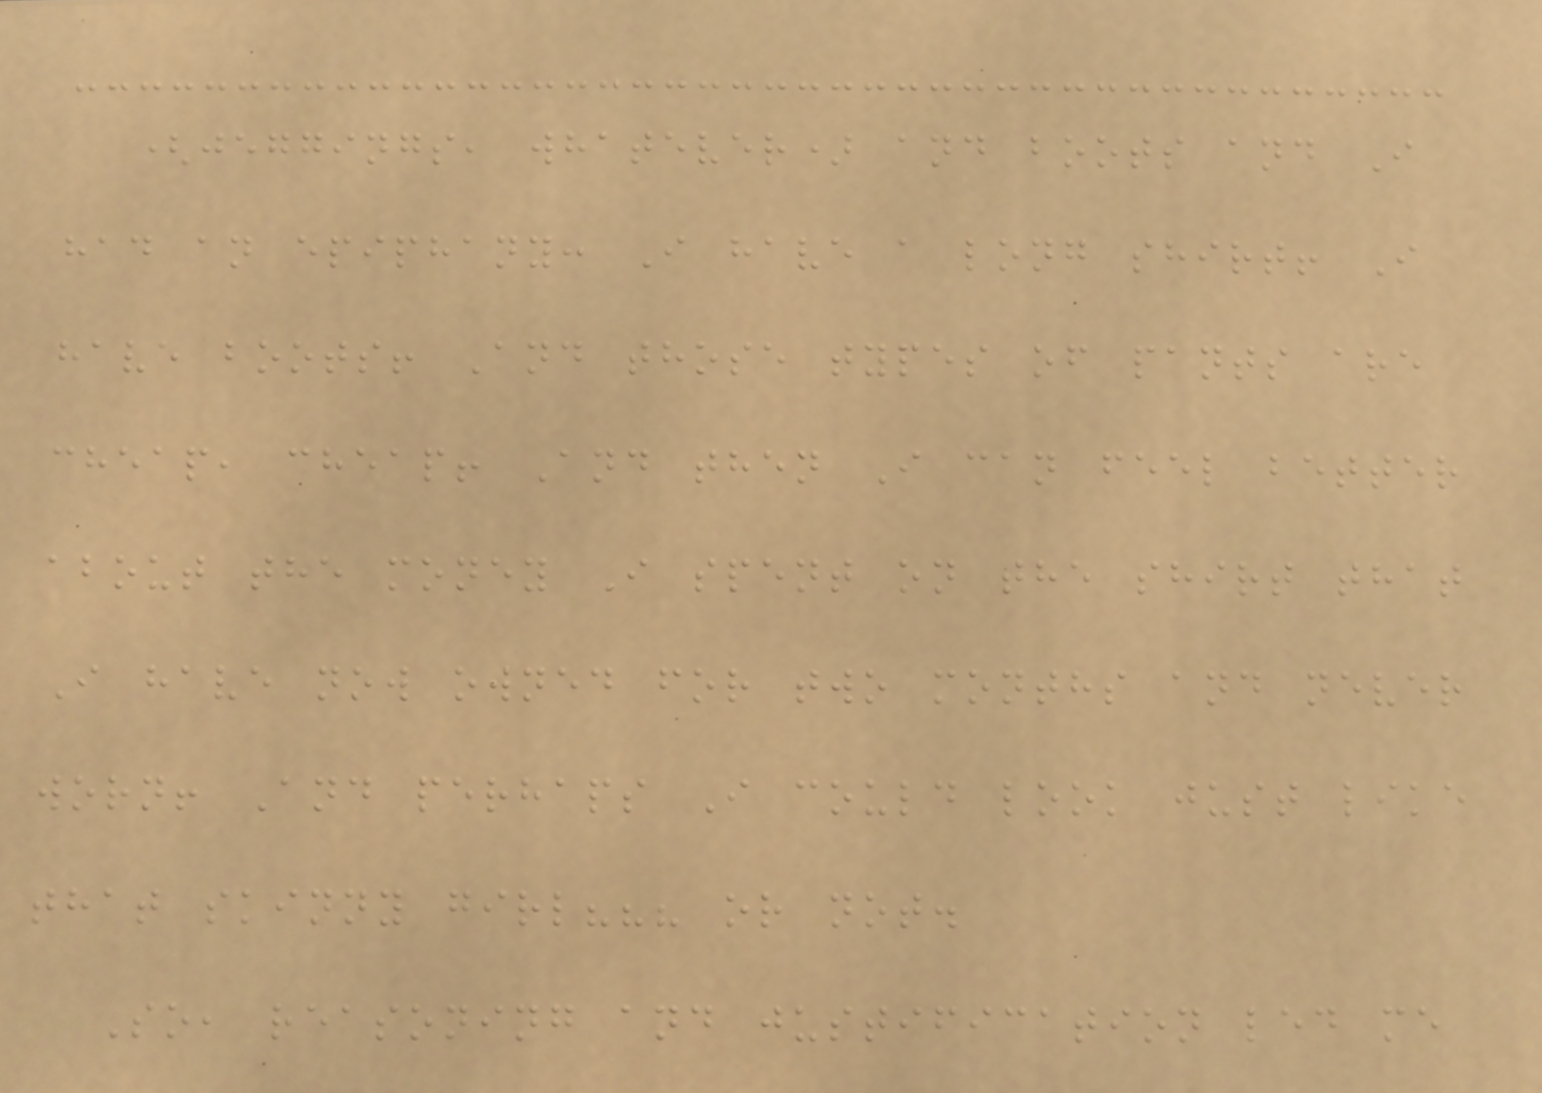(jeggings, whatever) and boots and I
had an epiphany: I have a long shirt! I
have boots! And those types of pants are
cheap, cheap! And then I can feel better
about the money I spent on the shirt that
I have now owned for two months and never
worn! And perhaps I could look just like
that skinny girl??? or not.
So, reasoning and justification led me
